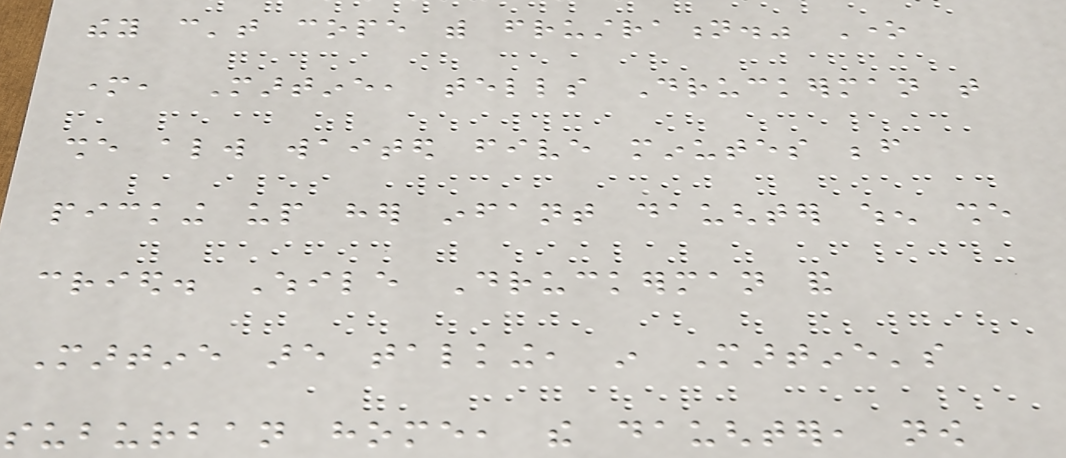they can't cope with frustration." One
mother, Martine, tells Druckerman that
she always waited five minutes before
picking up her infant daughter when she
cried. While Druckerman and
Martine are talking, in Martine's
suburban home, the daughter, now
